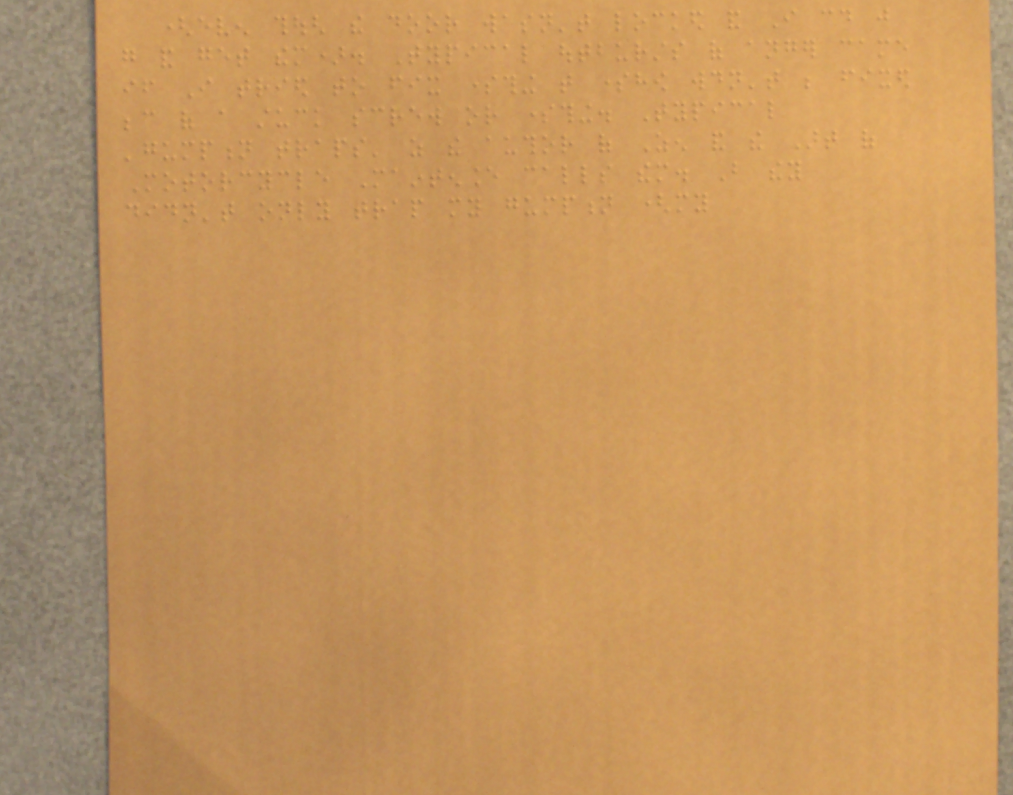(even though the door wasn't locked and I could just
go and get them). Typical outbursts of anger came
if I tried to fix something that somehow wouldn't be fixed
because of a stuck screw or something. Typical
'gumption traps' as the author of Zen and the Art of
Motorcycle Maintenance calls them. But they
didn't only trap my gumption (my
